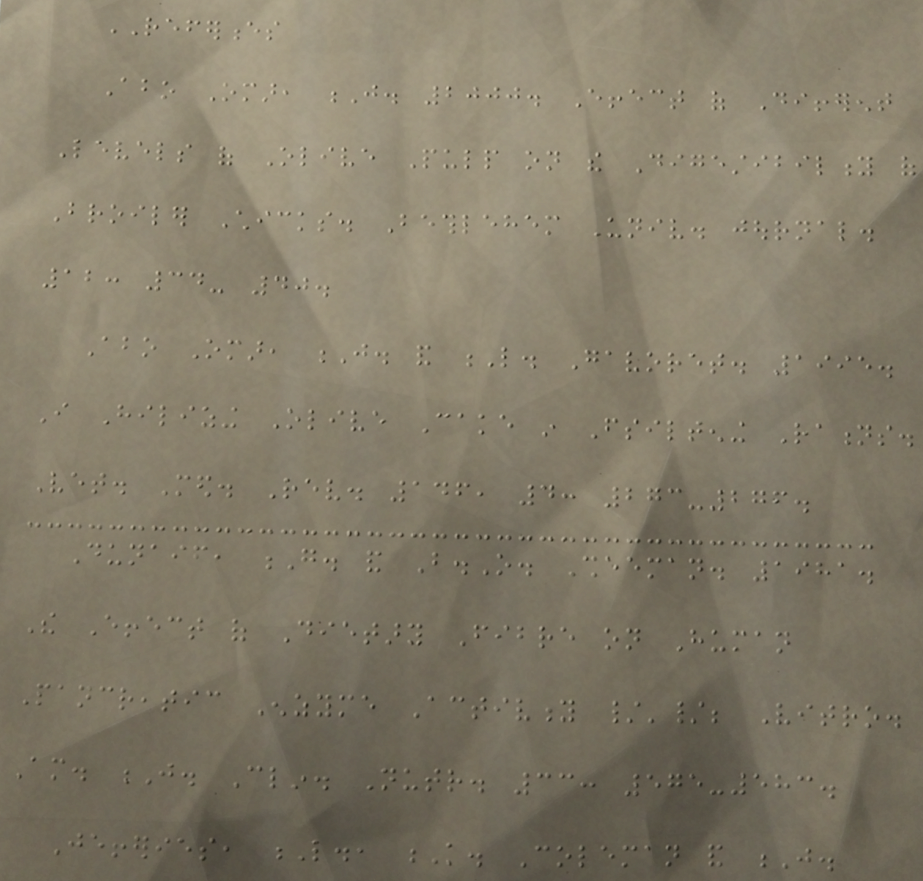REFERENCES
Abo Omar, J. 2000. Effect of Different
Levels of Olive Pulp on the Digestibility of
Broiler Chicks. Bethlehem Univ. journal.
12: 34- 40.
Abo Omar, J. and L. Gavoret. 1995.
I Hilizing Olive Cake in Fsiltening Rations.
Vet. Med. Rev. 146, 4: 273-276.
Dunaif, G. and B.O. Sheeman. 1981.
The Effect of Dietary Fibre on Human
Pancreatic Enzyme Activity /'/; Vitro.
Am. J. Clin. Nutr. 33: 575-583.
Jefferies, L., K. Coleman and J.
